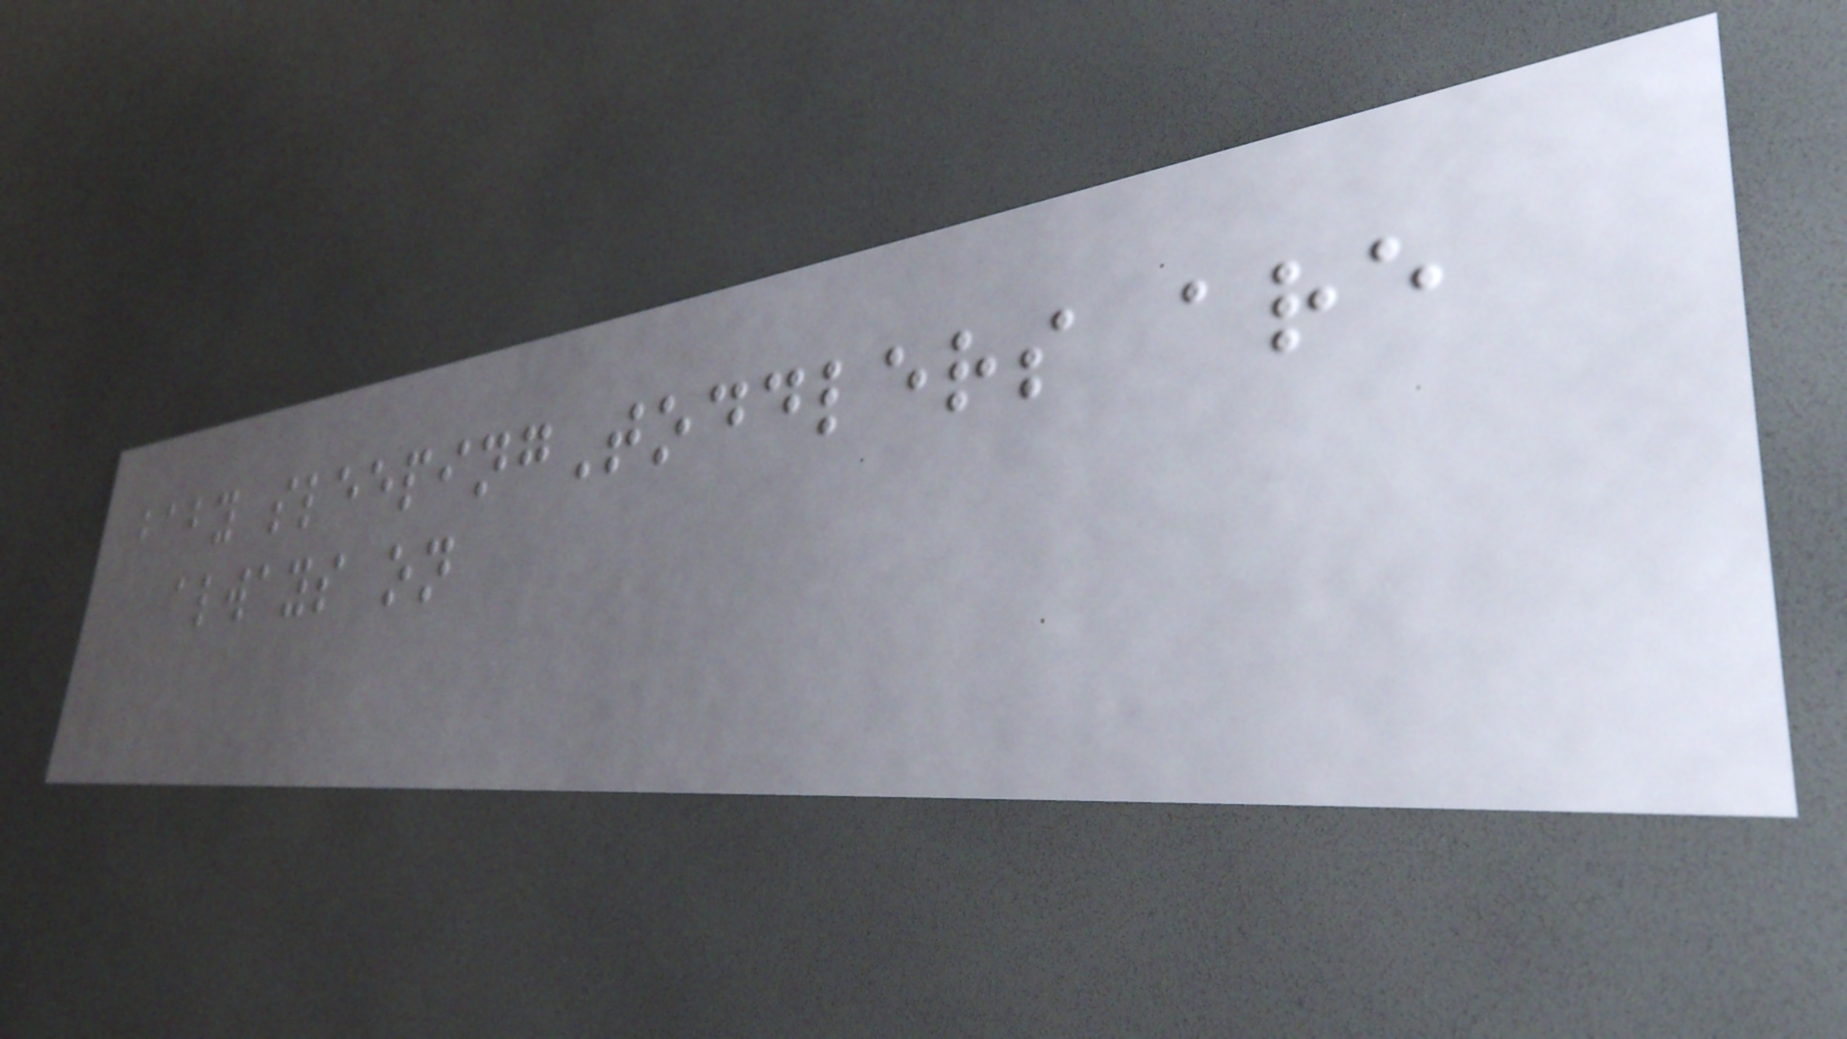baby sleepingToddlers are
always on
